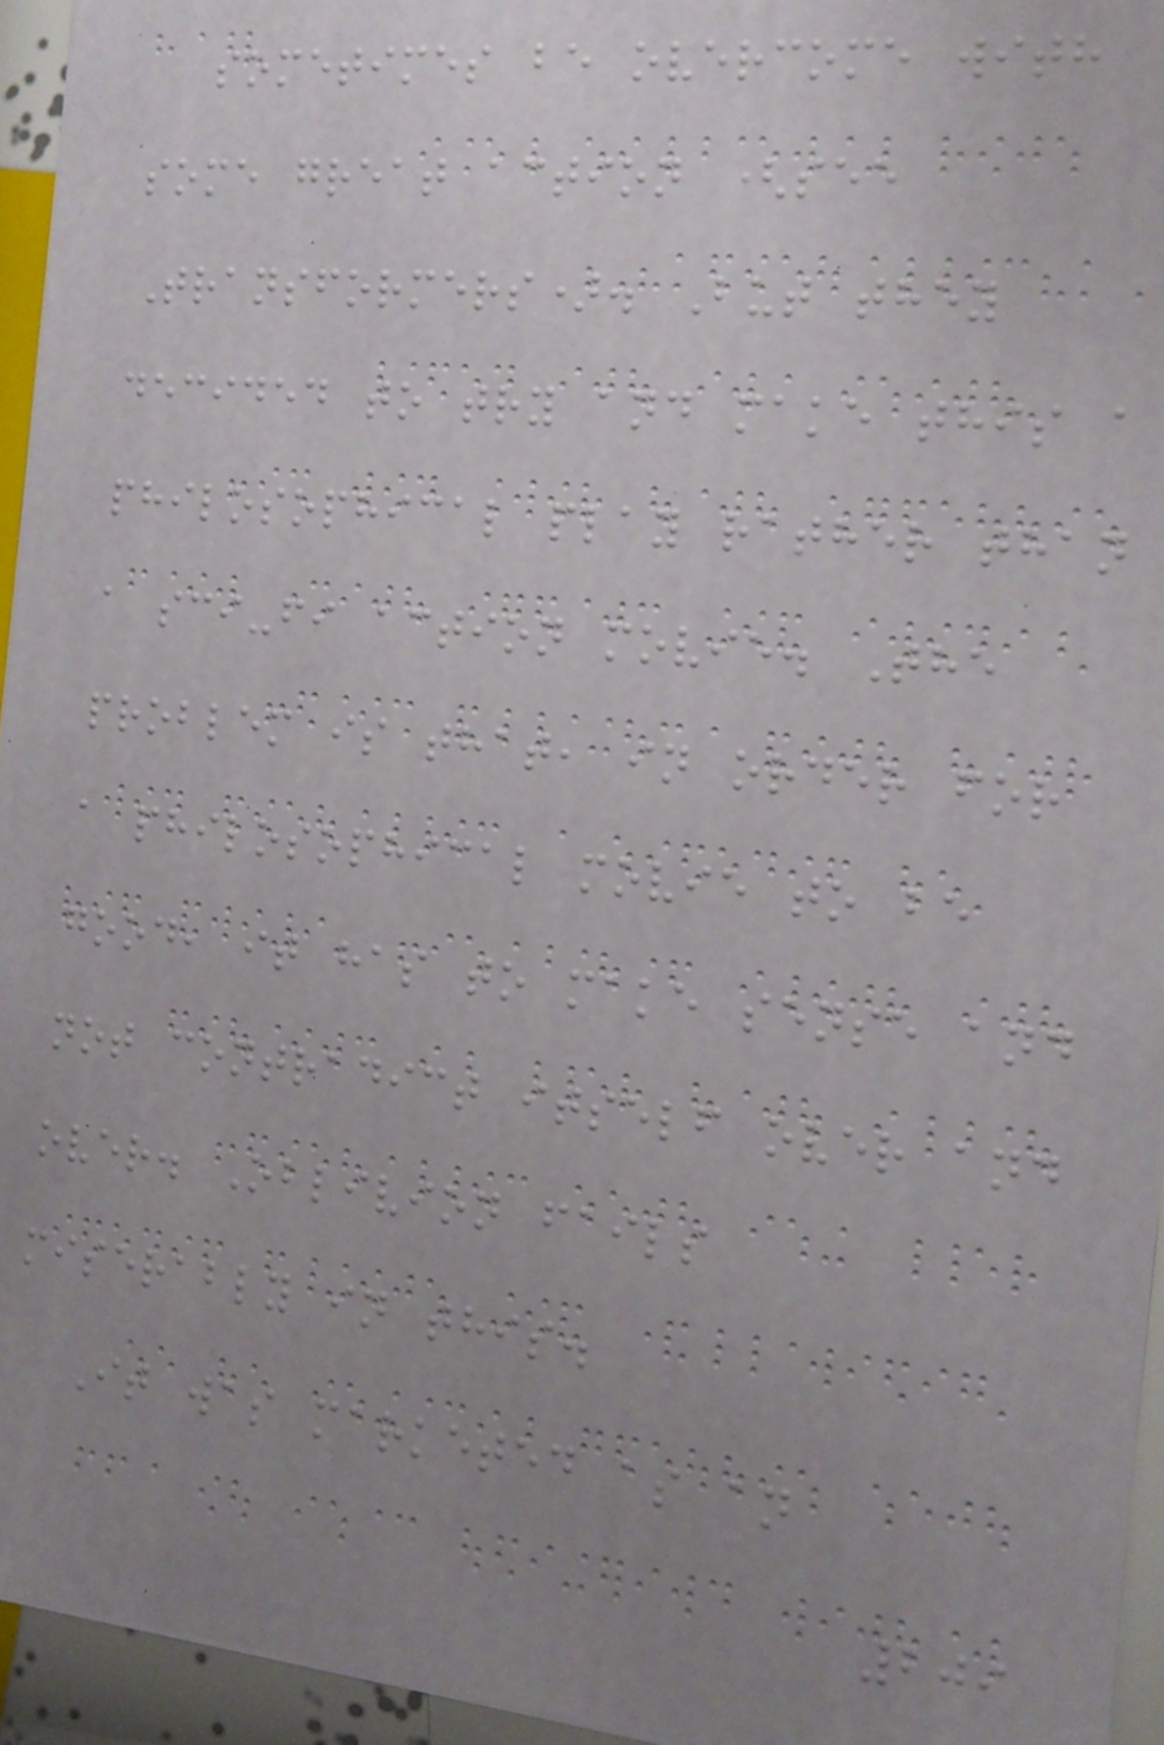sometimes be overcome with
some great action (see
Transformers). But they
decided to try and make this a
philosophical play rather than
a sci-fi action movie. The
problem is that, in order for
a philosophical movie to be
good, it has to make sense and
not contradict itself over and
over. Oblivion fails
miserably in this.
It was marketed as an
209
